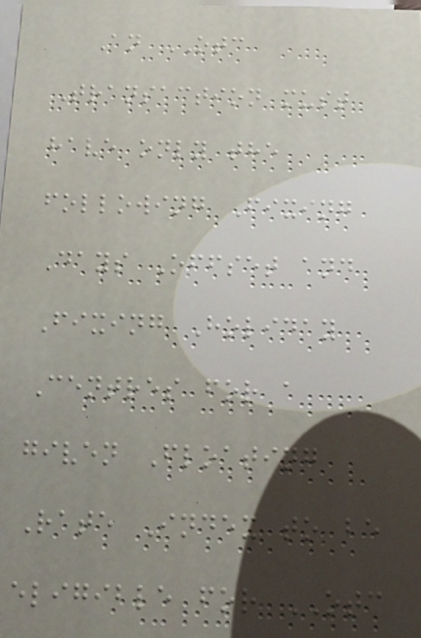An OTC
Transaction must
have only the
following Fixing
Days Offset and
Fixing Holiday
Centres for a
given Floating
Rate Index to be
eligible for OTC
